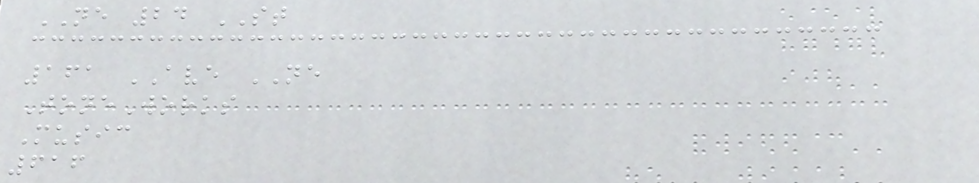NE 24 ST
161 AVE NE
ToneWorks
Music
616
